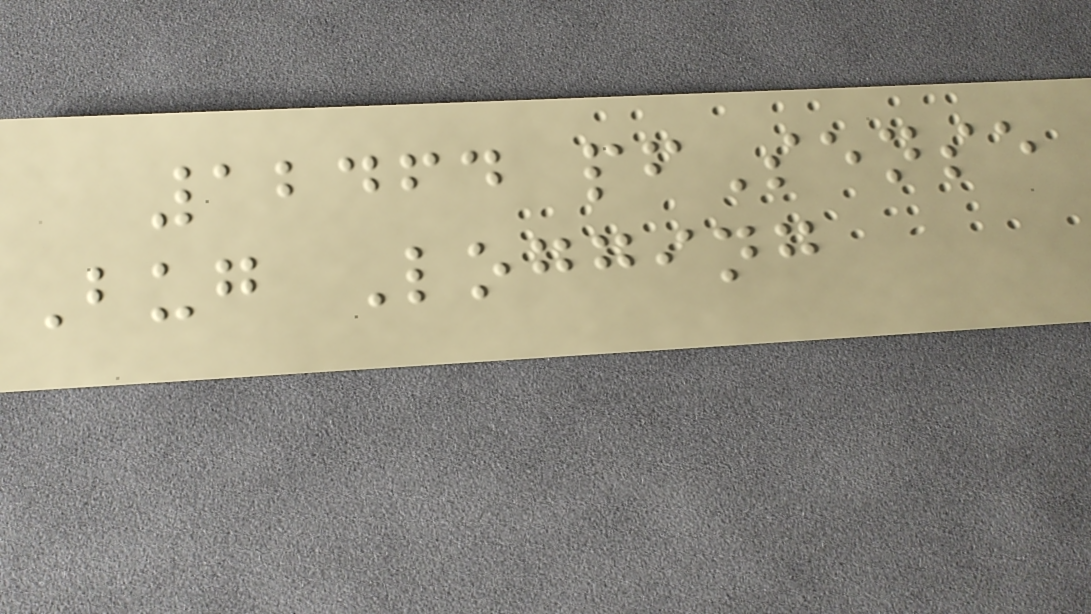12464 pfSense
Bug Logging
